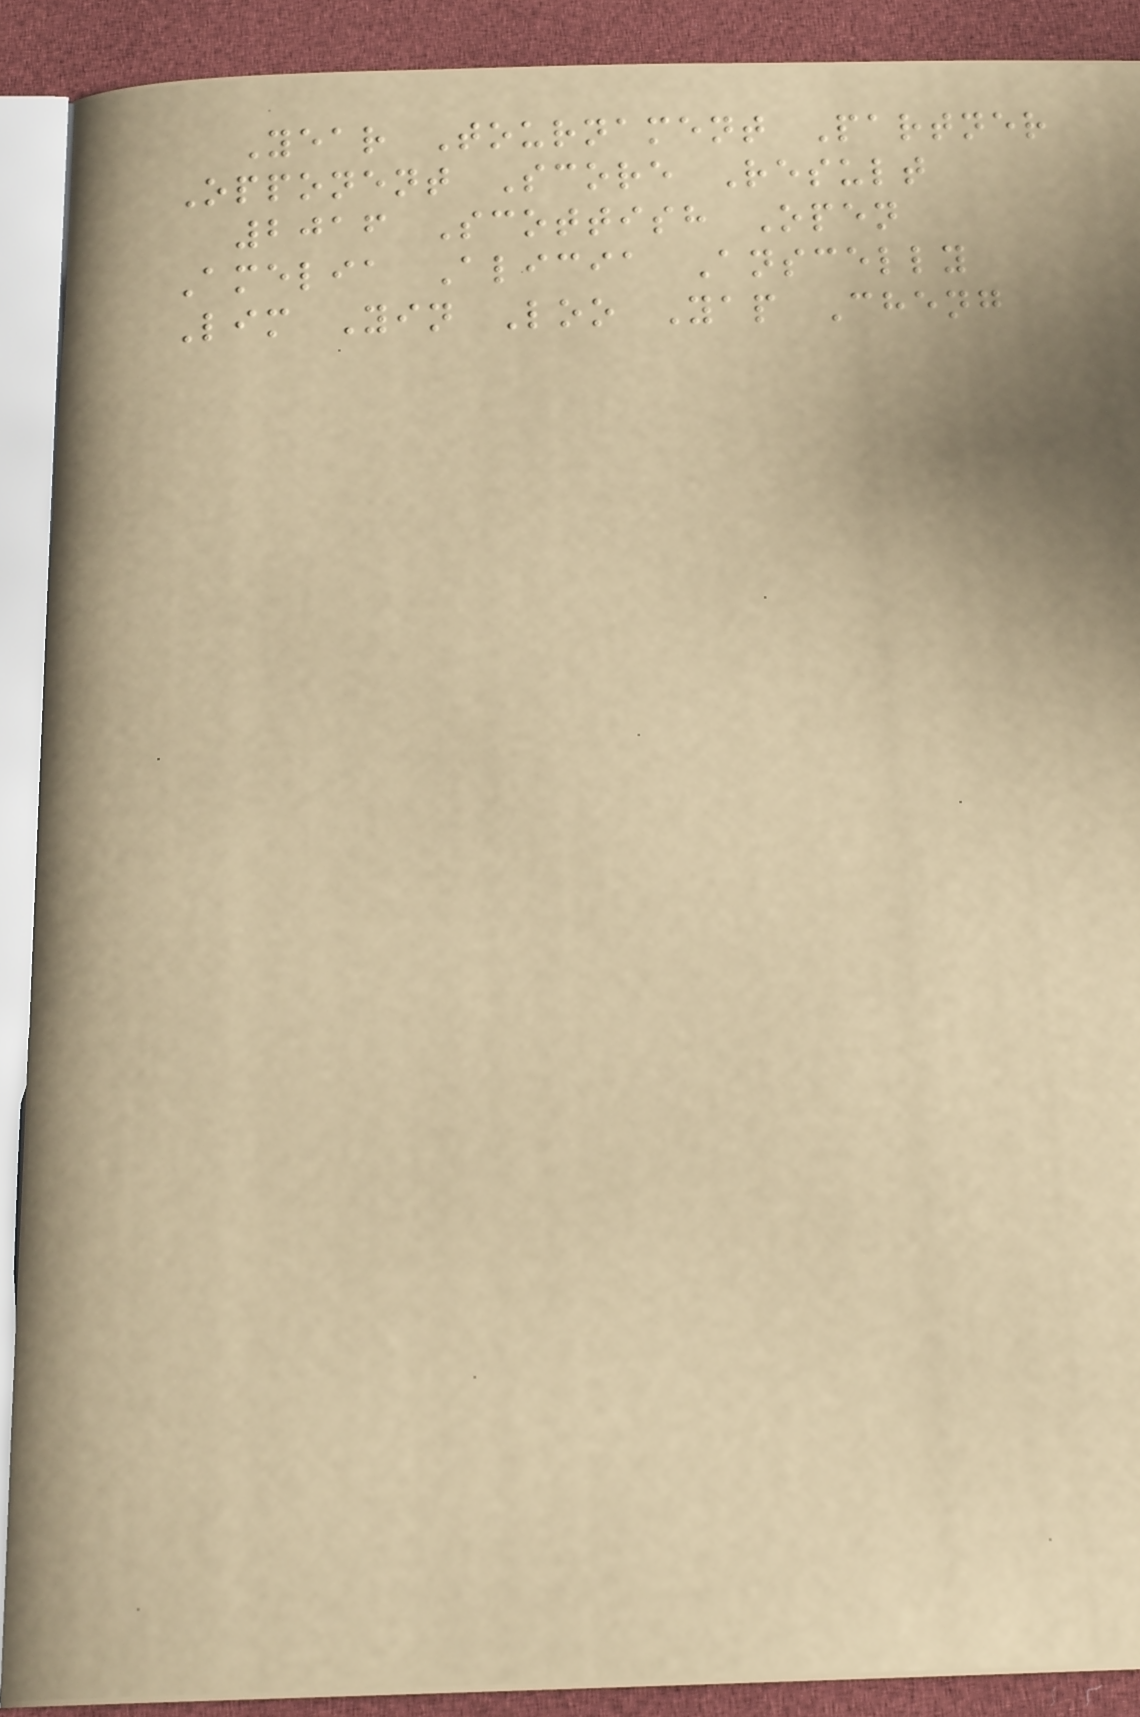Year Tournament Partner
Opponent Score Result
2016 Scottish Open
Amelia Alicia Anscelly
Lim Yin Loo Yap Cheng
